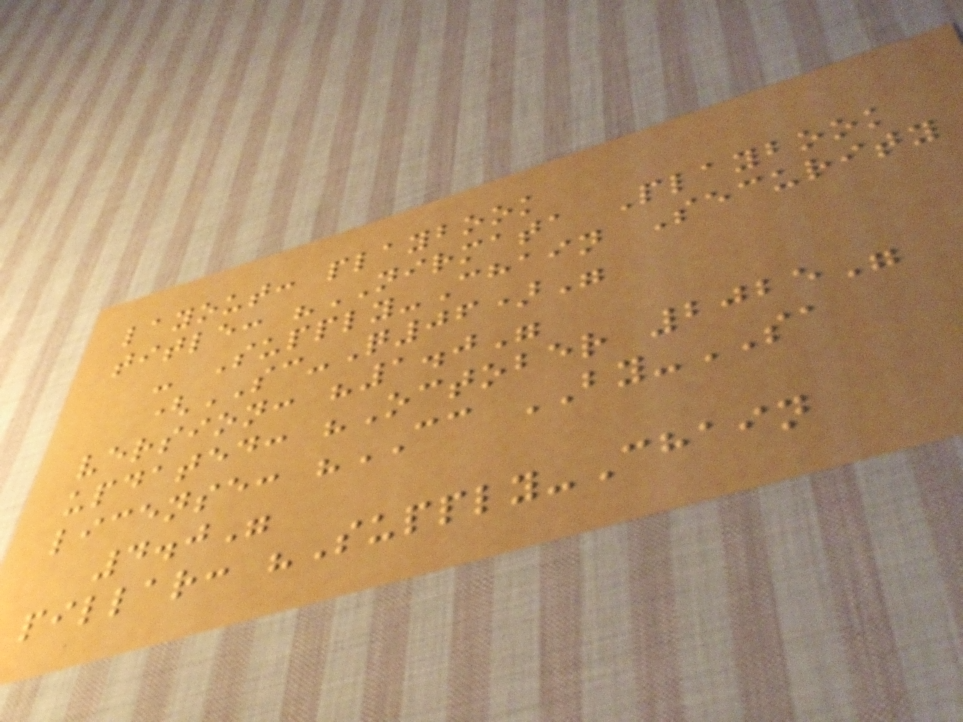layout: playbook
title: "NIRMATA Playbook
- Supply-Chain Security
(SC-Q06)"
version: "1.0"
updated: "October 2025"
license: "CC BY-SA
4.0"
pillar: "Supply-Chain
